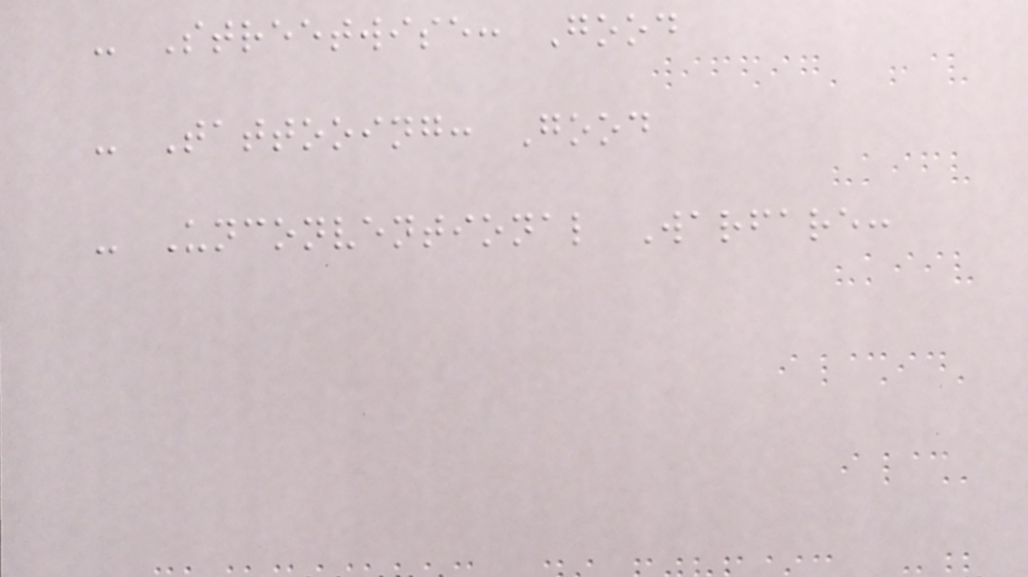- Streetwise: Good
- Tattooing: Good
- Unconventional Warfare:
